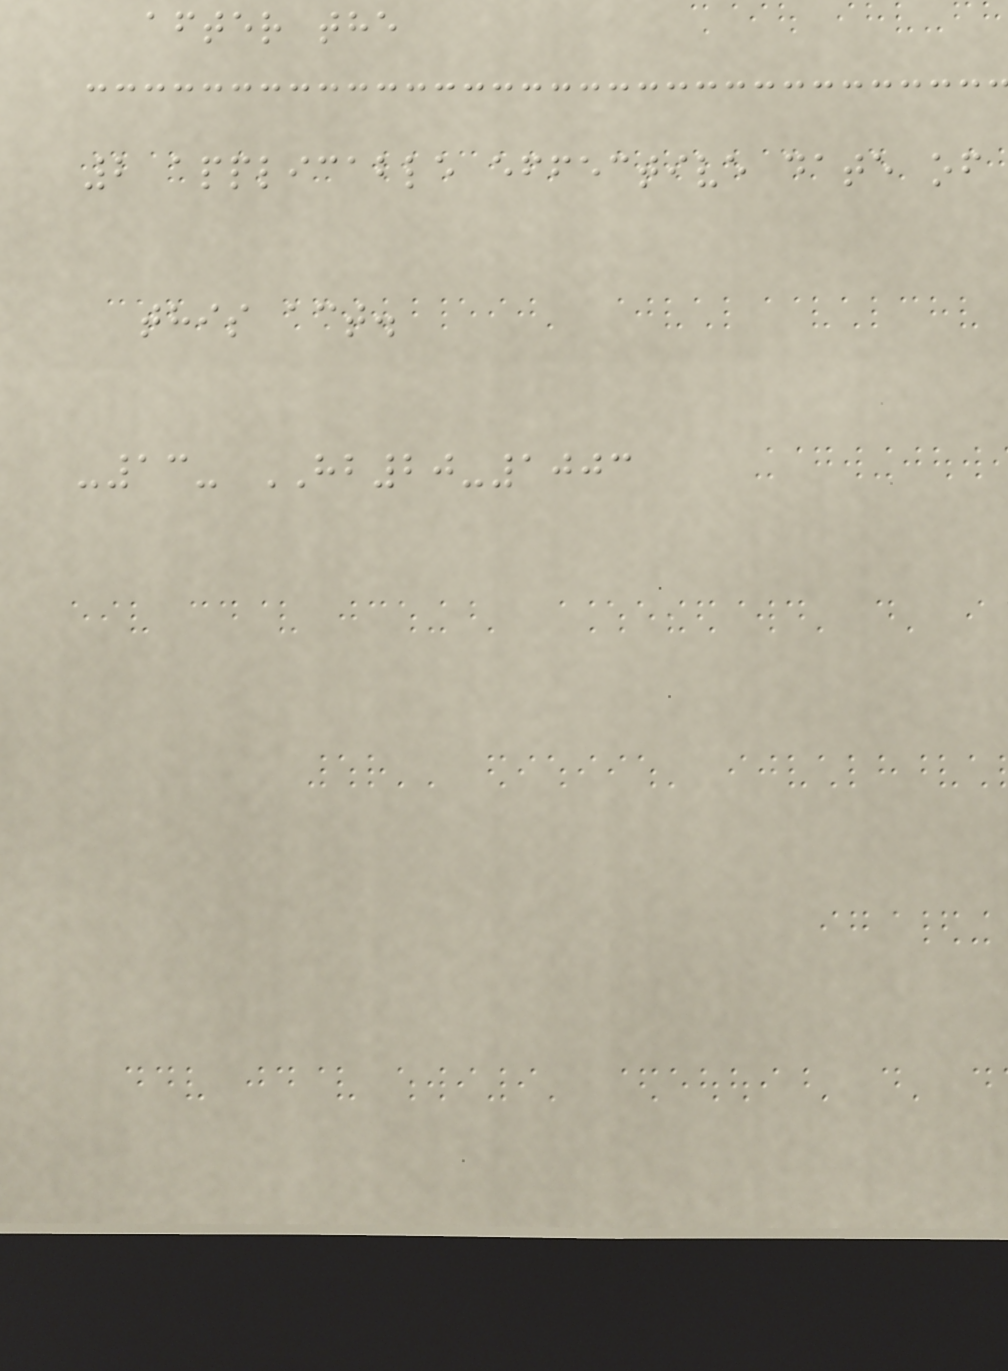after the
2 applicable effective date of
this act.
-13- HB20-1003
